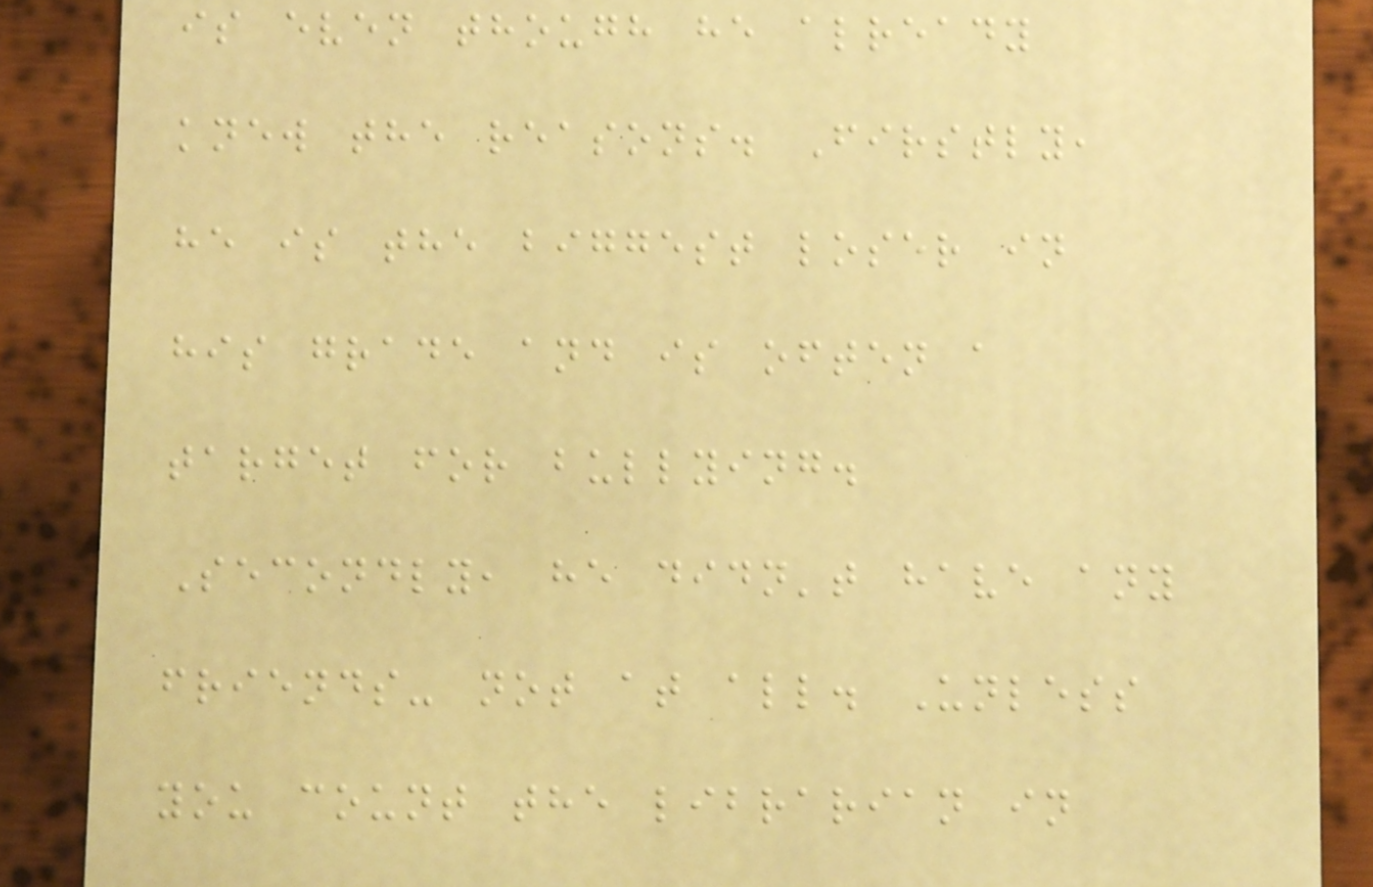is even though he already
knew the reasons. Firstly,
he is the biggest loser in
his grade and is often a
target for bullying.
Secondly, he didn't have any
friends- not at all. Unless
you count the librarian in
